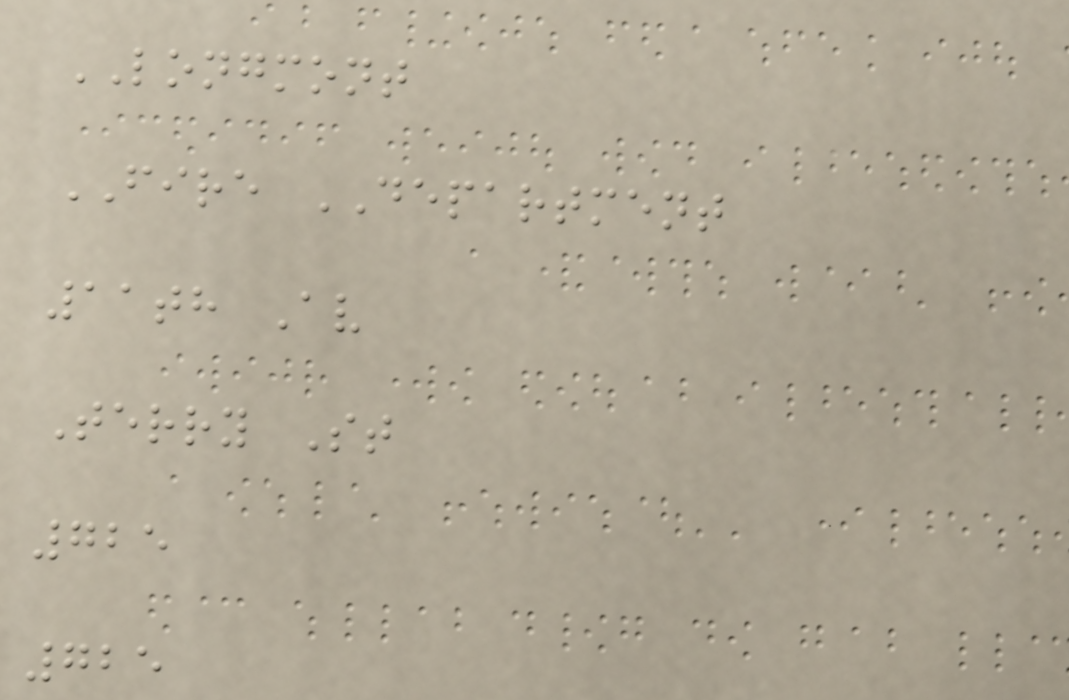LONGMONT
FIRE DEPARTMENT
11th Av
Terry St
725
725
